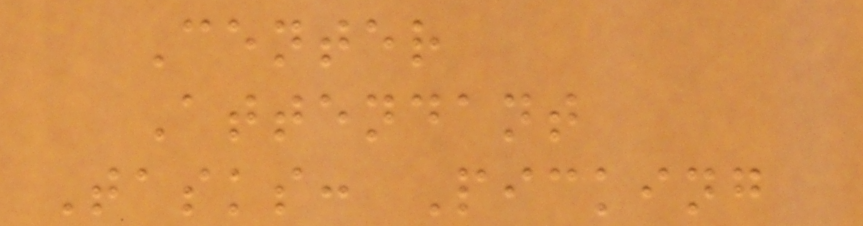Center
Attendant
Tasks: Picking
